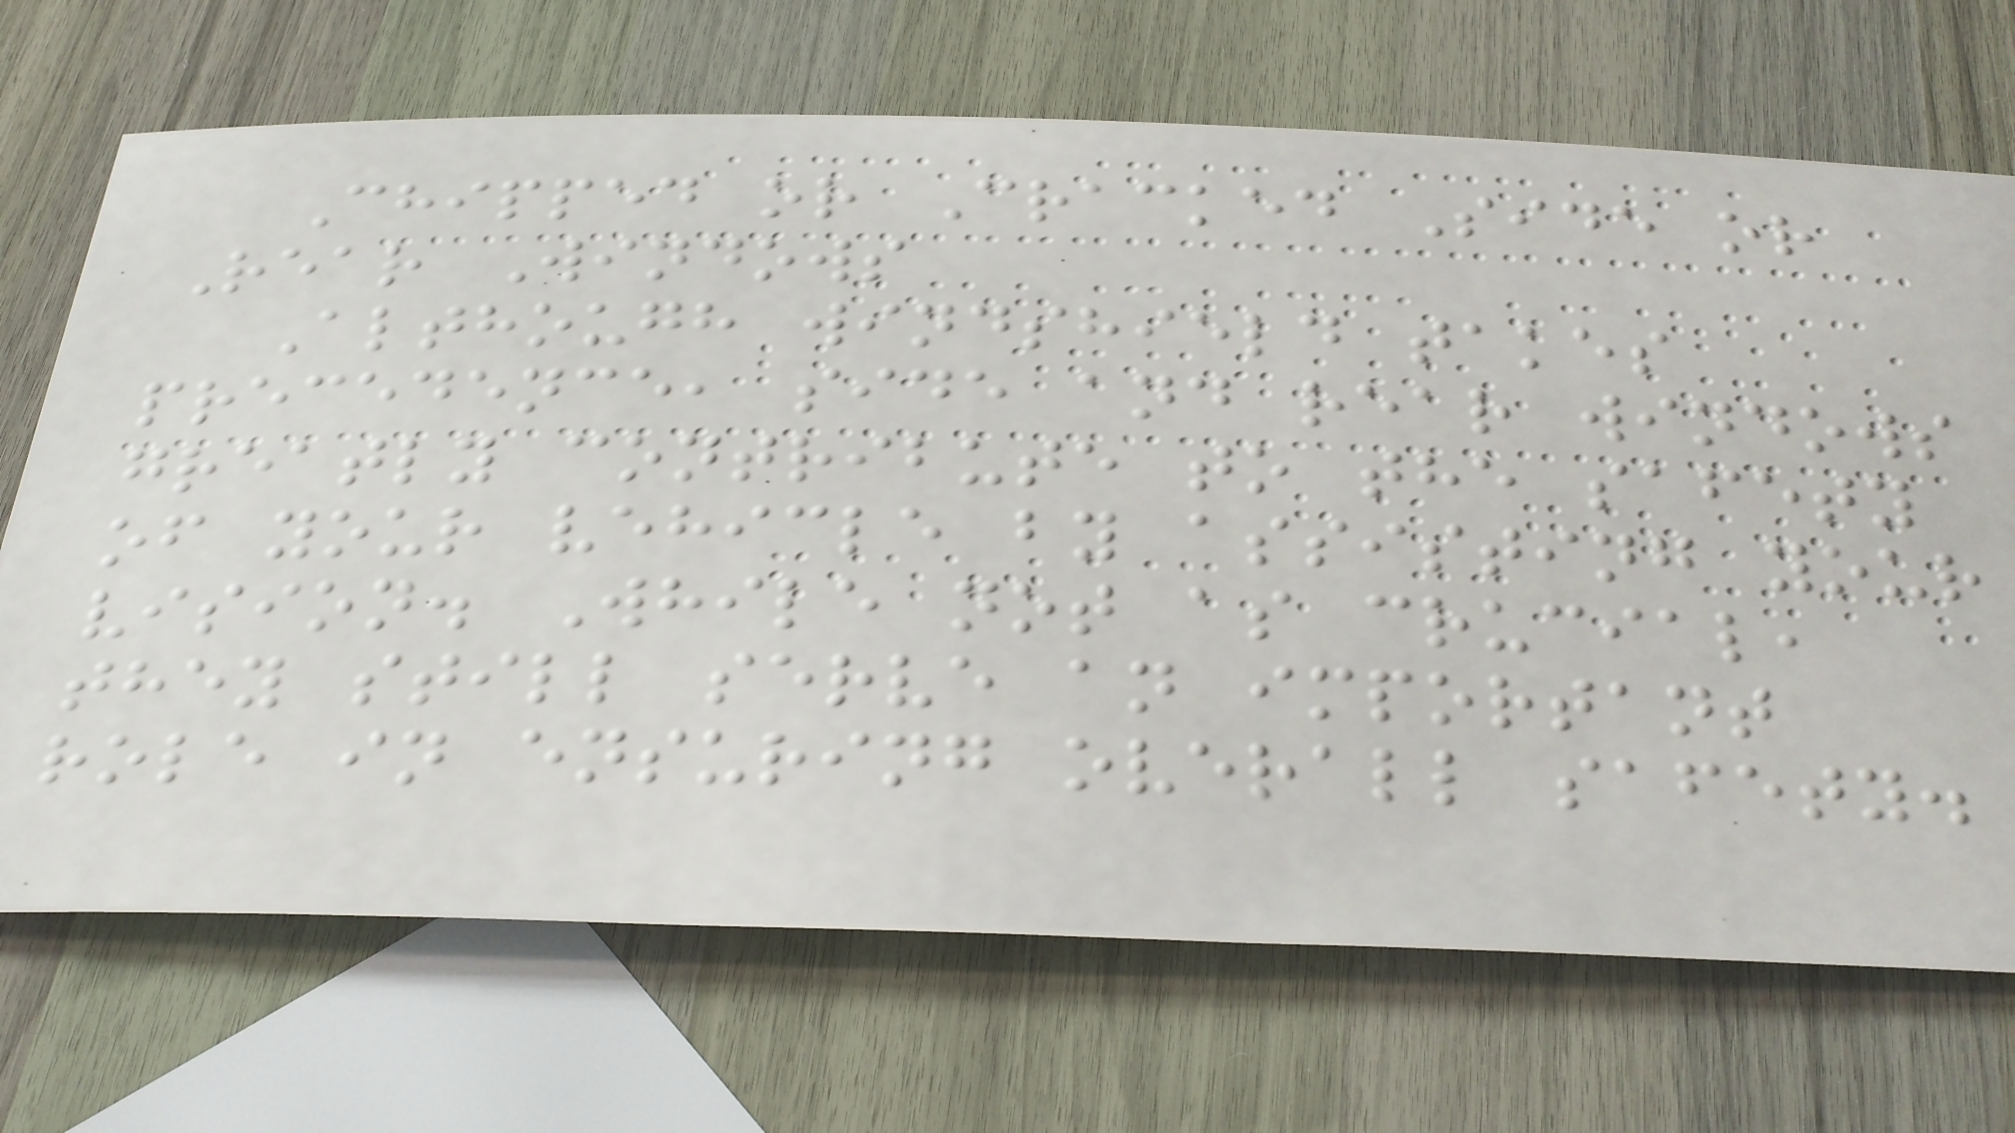Chipped or Cracked Side or
Rear Windows
Although windshield takes
precedence, side and rear windows
greatly contribute to the safety
of your vehicle by assisting your
vision. While not as crucial,
they still serve an important
role in ensuring overall safety.
